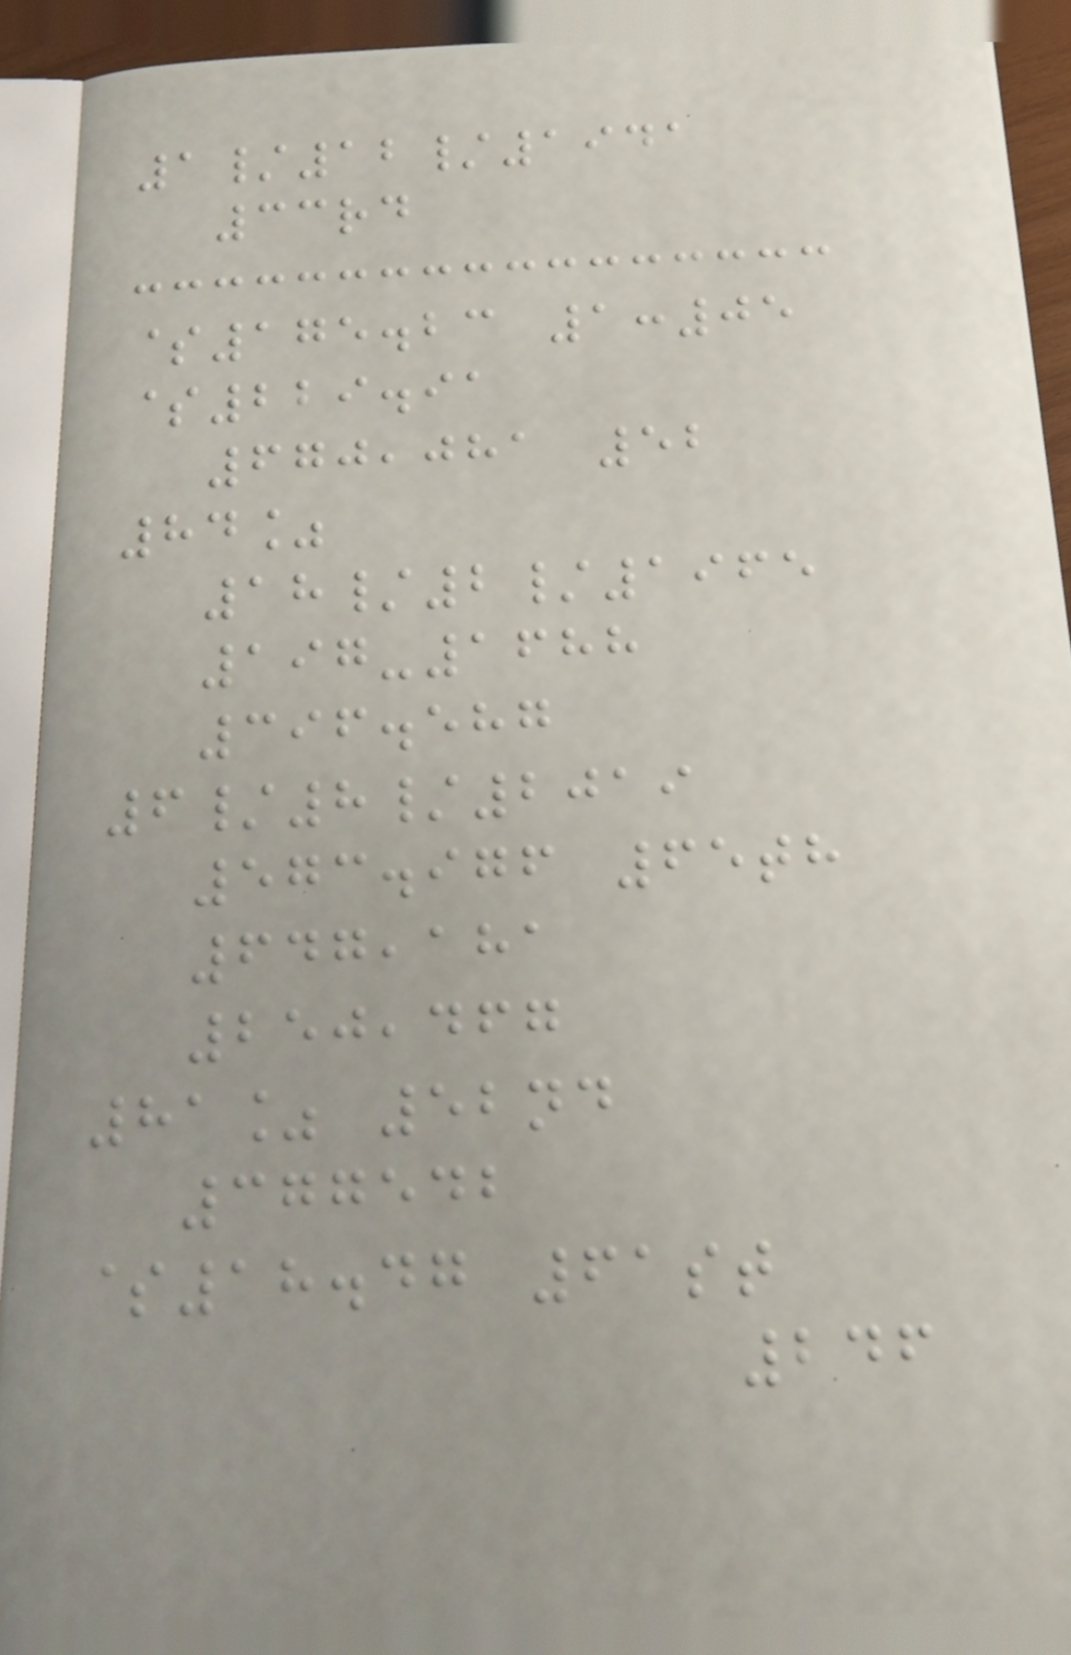1/12/1941
33rd
$175.23 1:05
$229.91
670,081 52
84%
18/2/1965
197-1688
396.587
6/8/2019
573.976 65th
647,181
250,467
81% 52nd
377542
$18.47 61st
246
